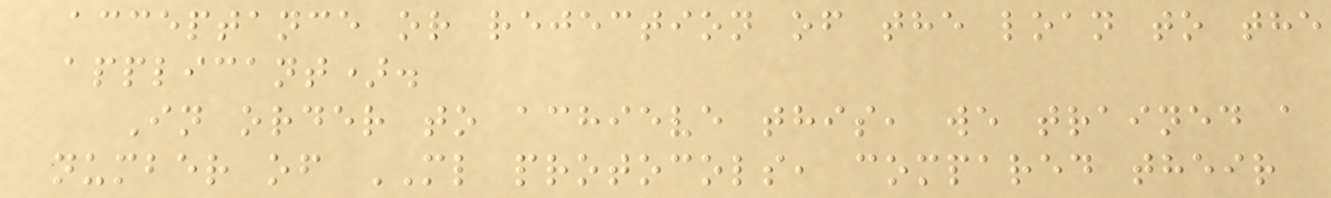acceptance or rejection of the loan to the
applicant).
In order to achieve this, we trained a
number of ML protocols, compared their
